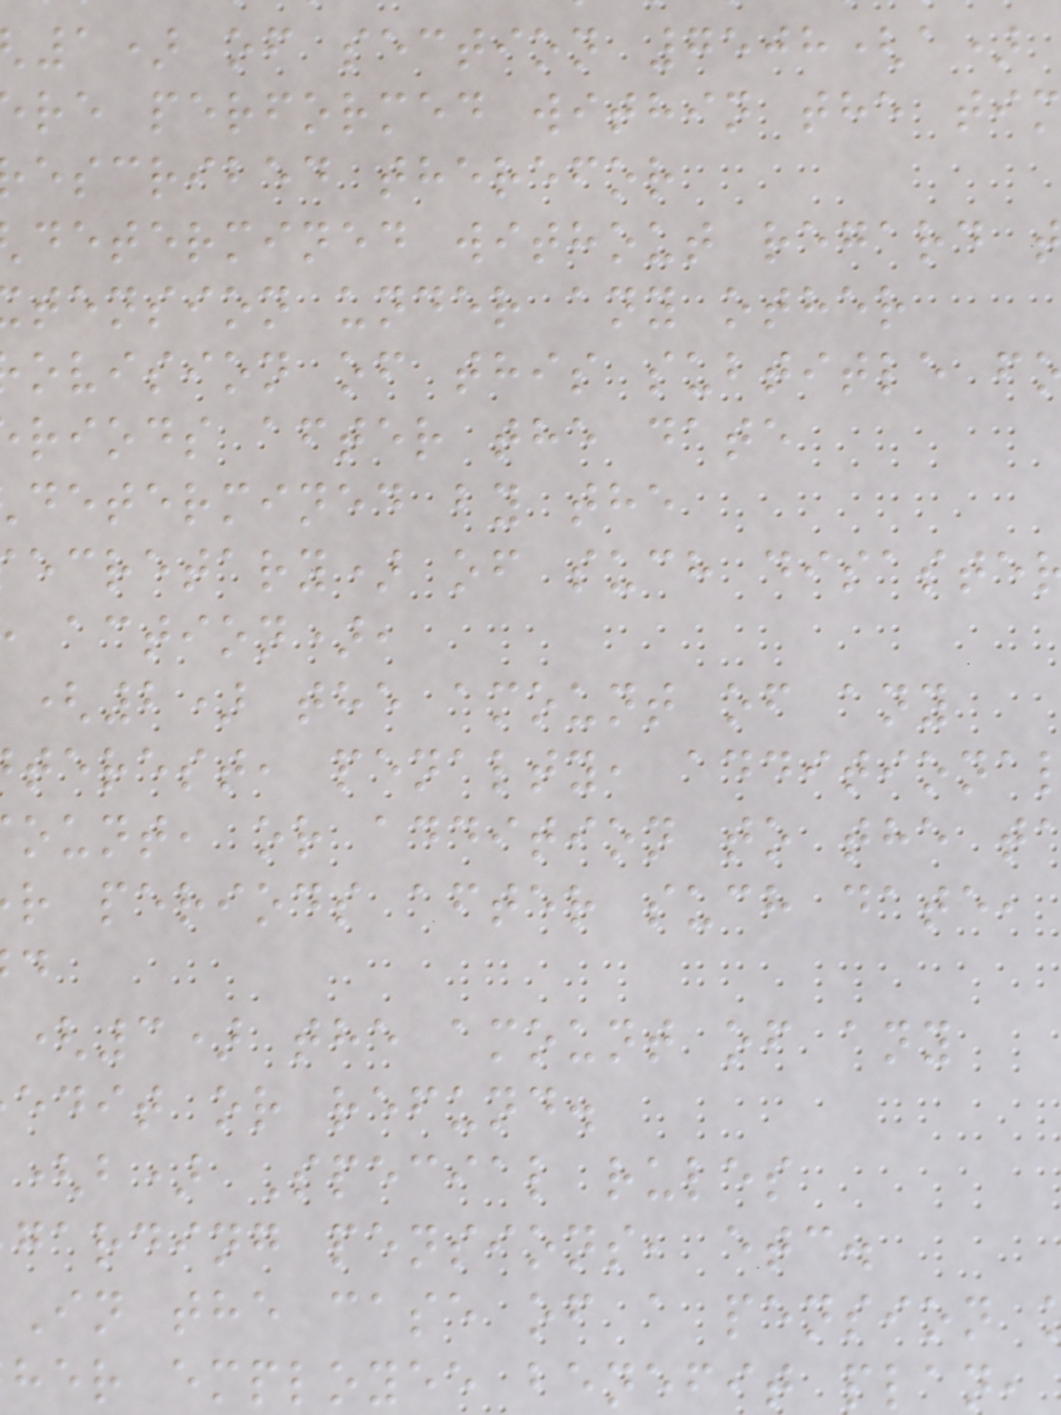1) of section 7508(a)
re performed within the tim
escribed therefor
determined without regard
tension under any other
ovision of this subtitle f
riods after the date
determined by the
ecretary) of such disaste
action),
(2) the amount of any
terest, penalty, additiona
ount, or addition to the t
r periods after such date,
(3) the amount of any
edit or refund.
(b) Special rules
garding pensions, etc.
In the case of a pension
her employee benefit plan,
